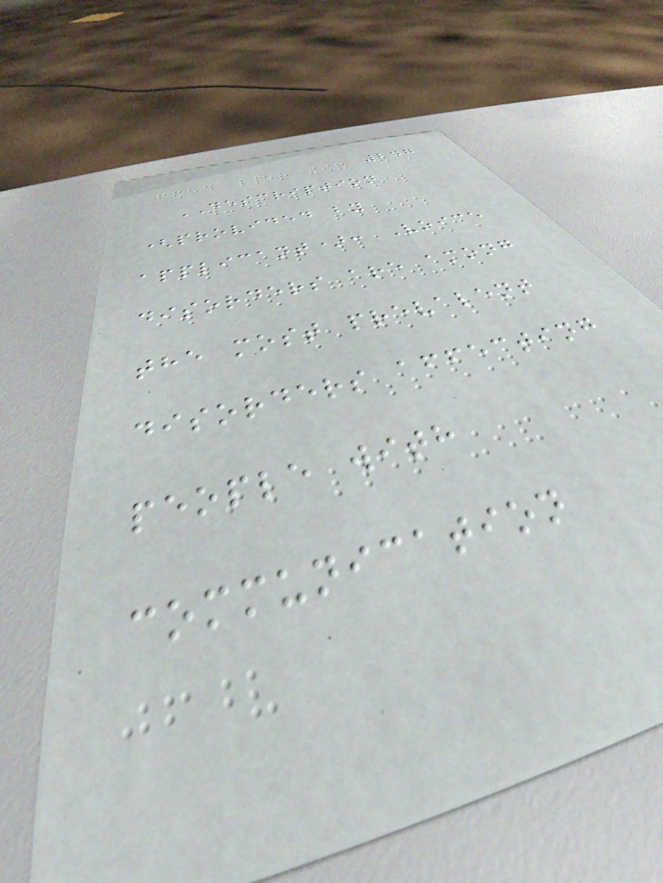247
DESCRIPTION
(provided by
applicant): Voice
disorders are among
the most prevalent
disorders affecting
people with
communication
